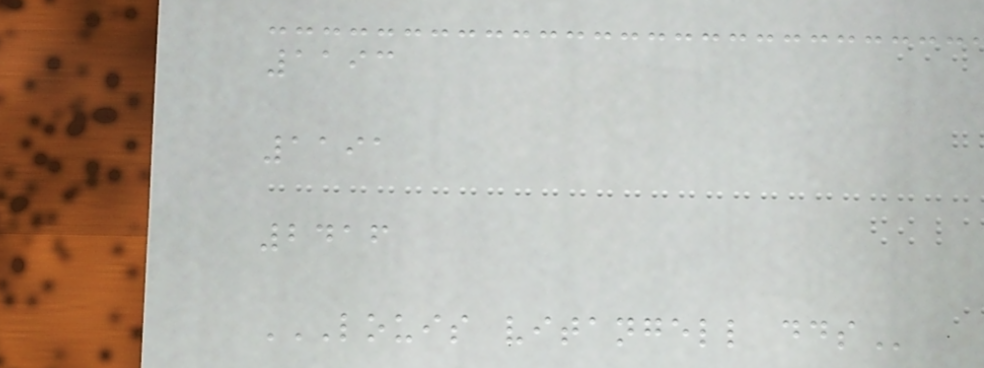1193
1191
2416
LOUIS VITANGELL DDS
